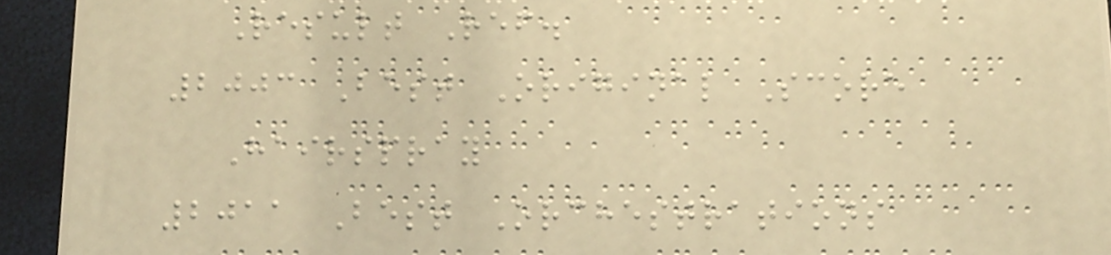Result Ref.
2003 Best Original Score
Hairspray
2011 Best Orchestrations
